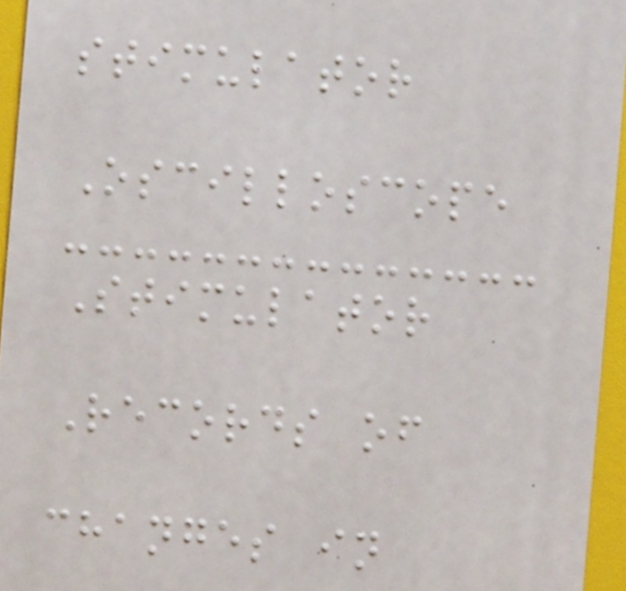stimulator
Oscilloscope
Stimulator
Records of
changes in
